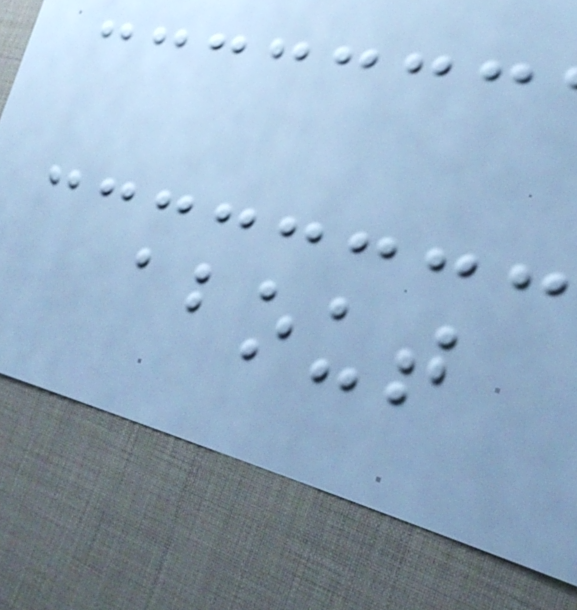about
